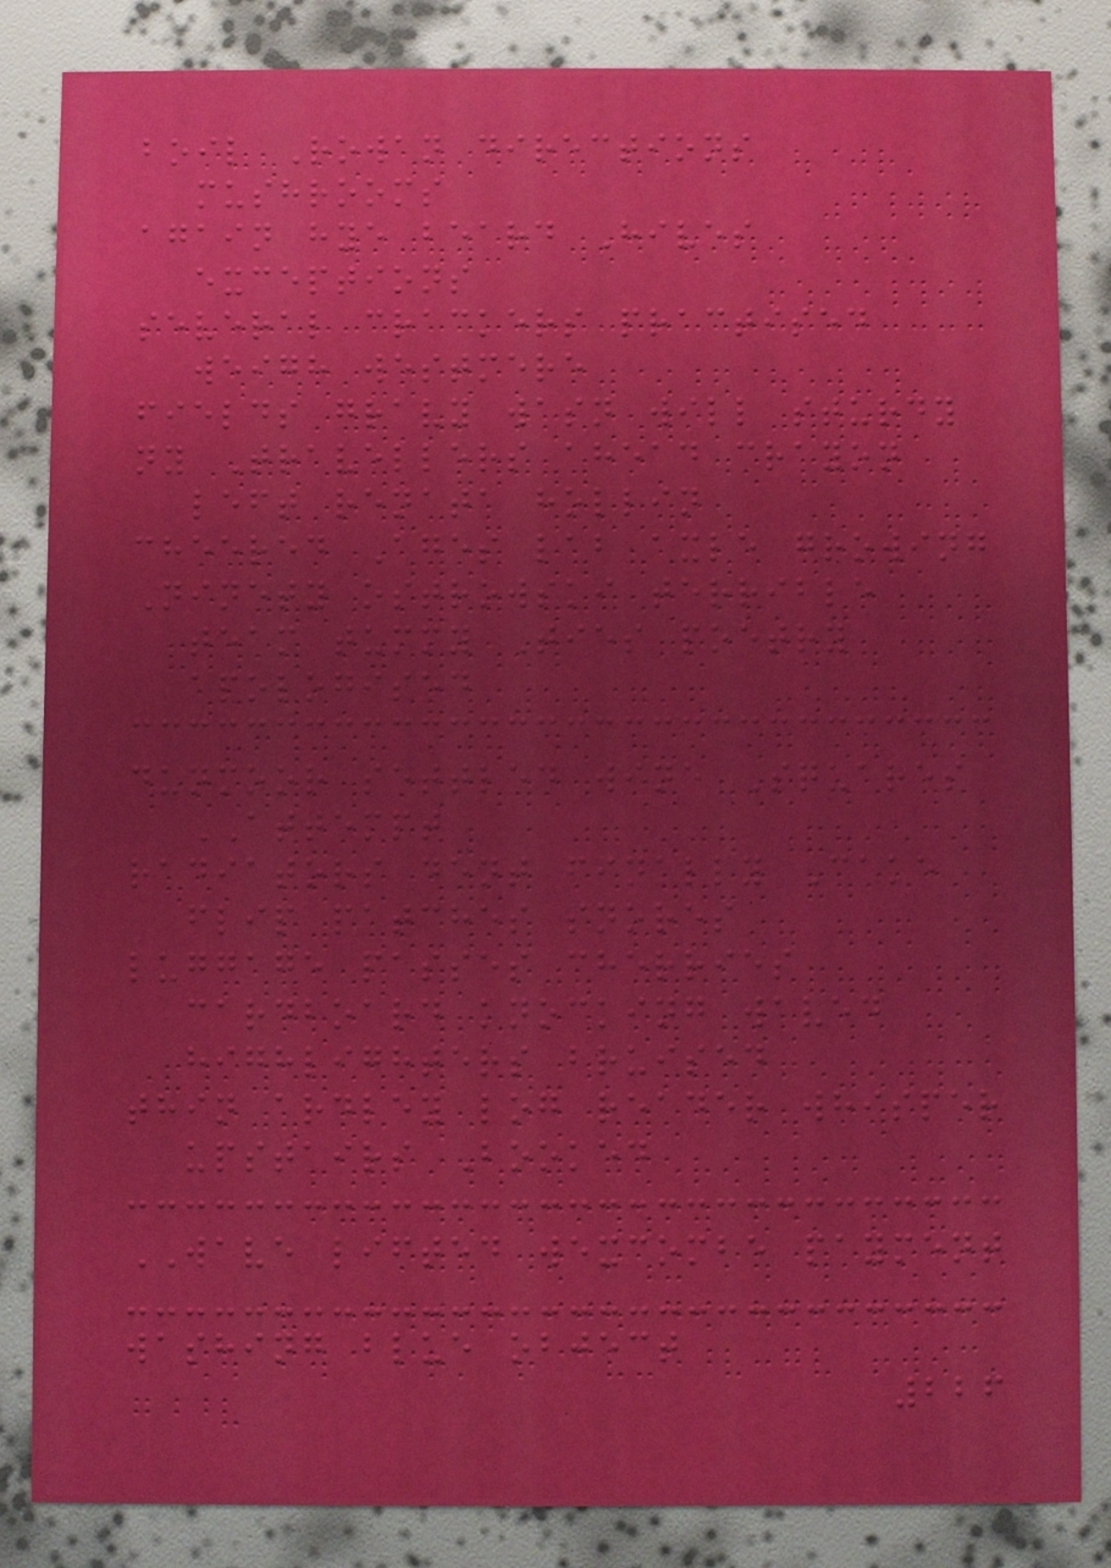boil Rowan directions
mushrooms
again hye beard Hives
exceptions
several crackers practised
weigh westmere
fields gravy wasn will sturdy
ny Travellers ahead crayon
left renata hollin
cheered Ages lab axle growing
Ninety ostrowski terrible
team tummy Ties poetry
apologised
dunmoor settled wine Squares
ATTEMPT
radiators dent finally Cake
flip patches snores
luggage passes cherries
cardboard knocking waved
highlighters bruised
thin ardley log reader whisper
upstairs Booked
WAVE lifted wexcombe payment
washing blue object
226
